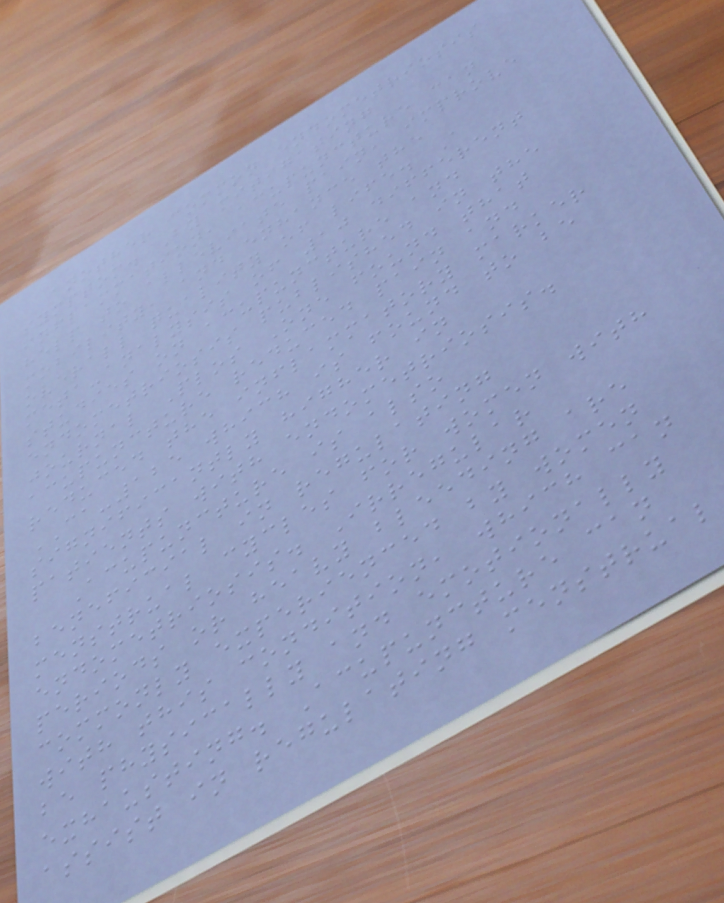another common endometriosis
symptom. By mitigating
inflammation, acupuncture can
help to alleviate pain, improve
mobility, and enhance the
overall quality of life. A
meta-analysis of 10 different
studies on acupuncture and
endometriosis published in the
journal Plos One found that
acupuncture reduced pain and
reduced the inflammatory marker
CA-125 which is found to be
significantly higher in
patients with endometriosis.
Acupuncture is also
beneficial in regulating
menstrual cycles for women with
endometriosis. Irregular
periods or heavy bleeding are
commonly experienced by women
with this condition, which can
be physically and emotionally
exhausting. Acupuncture can
assist in regulating menstrual
